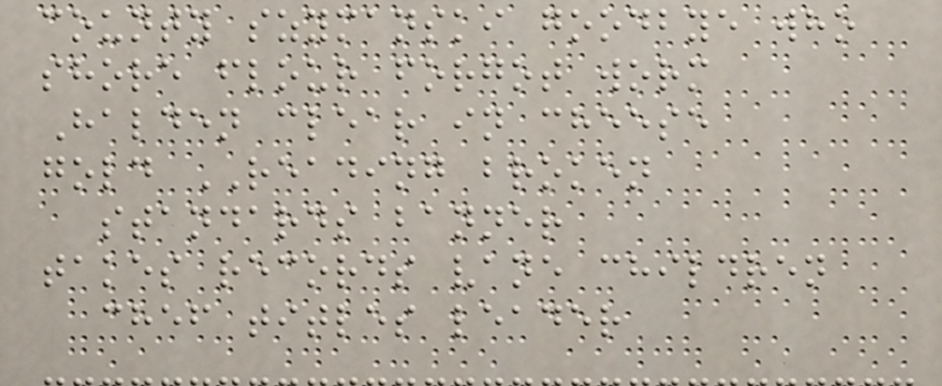county szymanski goodbye who
shore flour forgot worm
Halden clear in cheese
gold READING broken
standards banner
takes records vane children
chef titles leader
